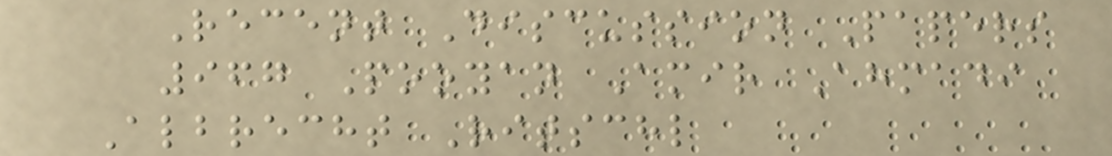Recent Discussion Papers
967 Pooyan Amir Ahmadi
Albrecht Ritschl
